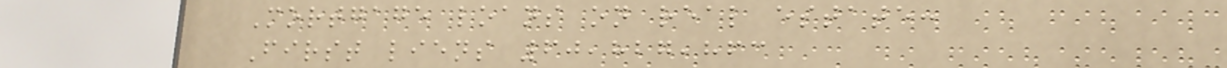Mortgage loans on real estate:
First liens 60,827,863
